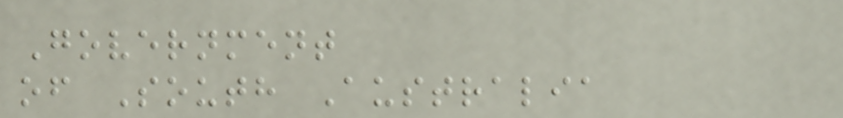Government
of South Australia
